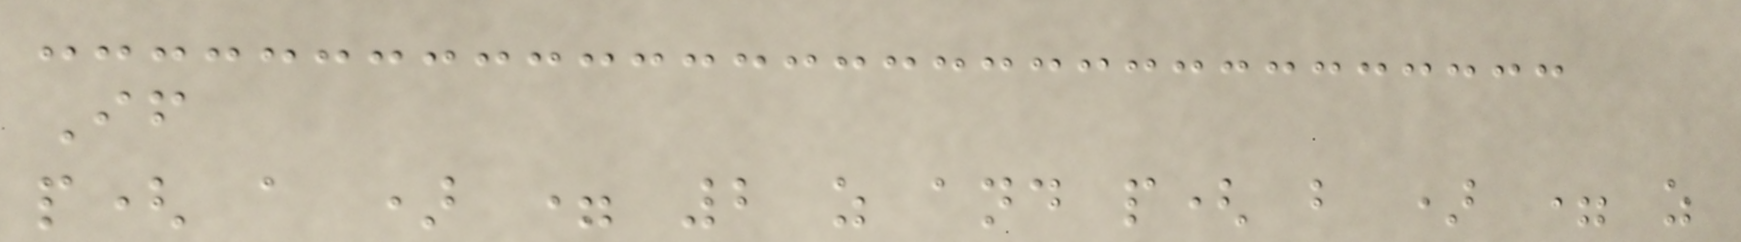If
p( a ) = 2 z and p( b ) = z
